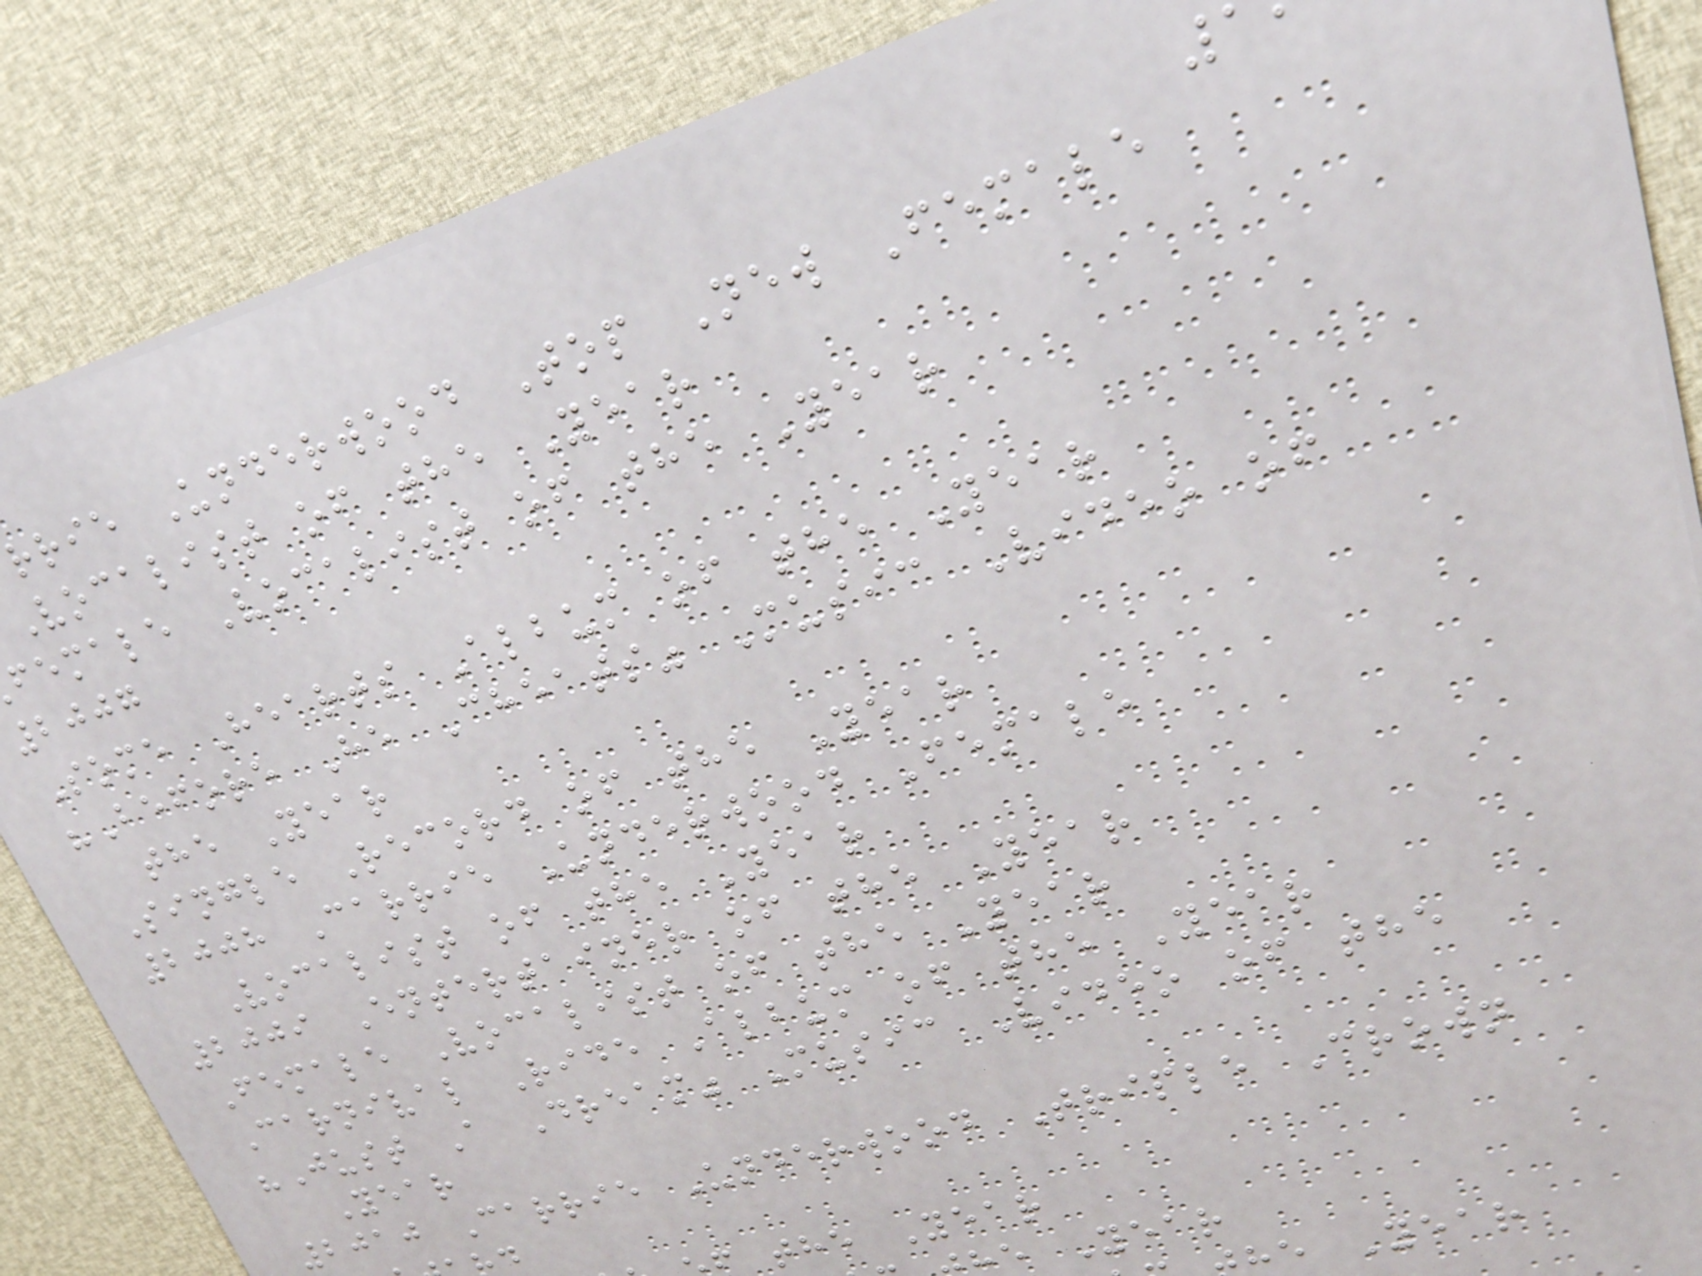rrie Underwood Top New Female
Vocalist of the Year
female Vocalist of the Year
2007
Some Hearts Album of the Year
"Before He Cheats" Music Video of
the Year
Single Record of the Year
2008 Carrie Underwood Female
Vocalist of the Year
2009 Entertainer of the Year
Female Vocalist of the Year
Carnival Ride Album of the Year
"Just A Dream" Music Video of the
Year
2010 Carrie Underwood Triple Crown
the Year
